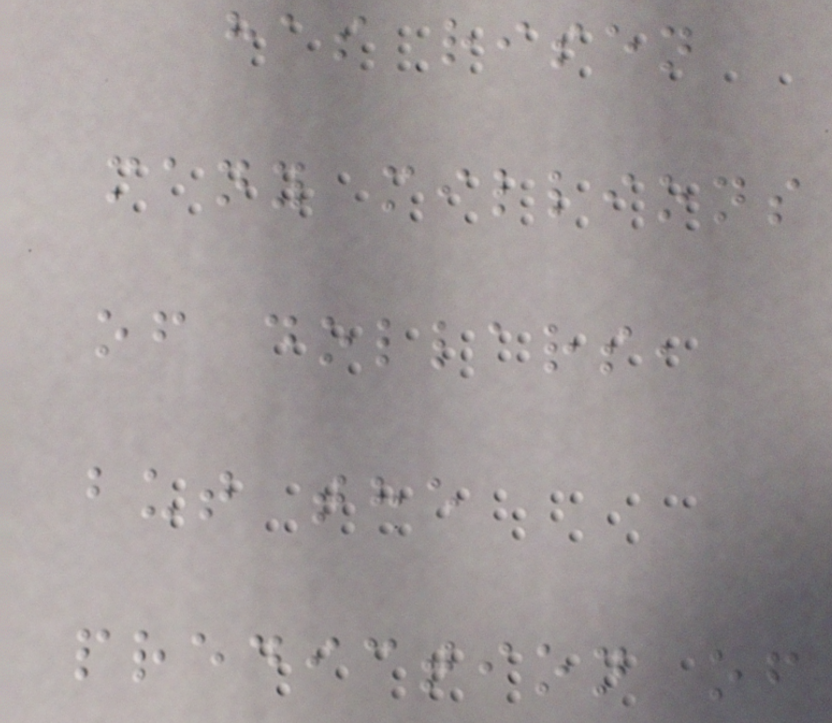has risen
many millions
of dollars,
but the
prediction of
